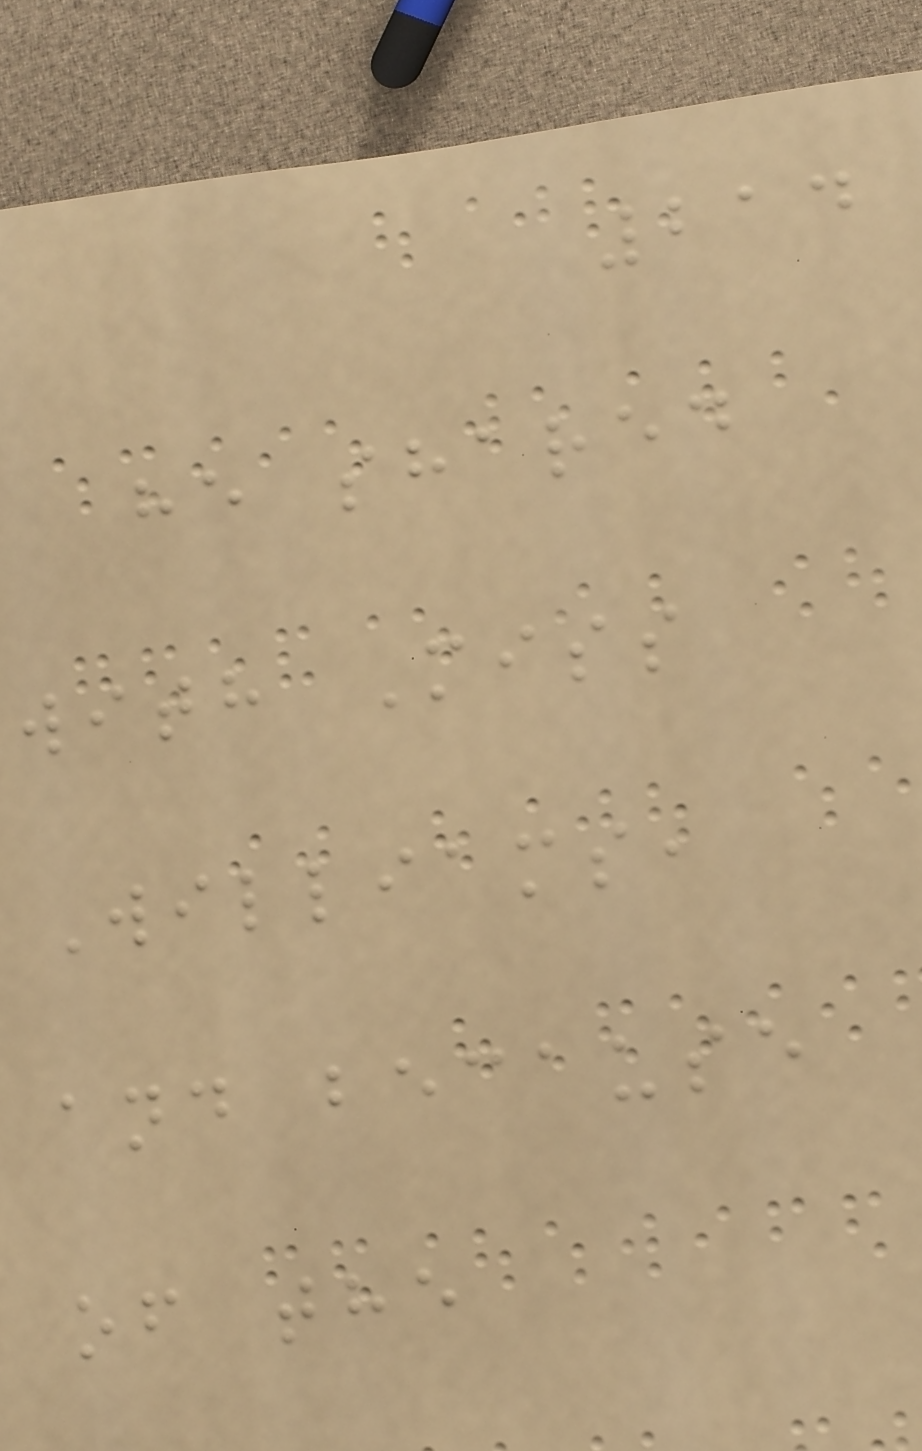214
he shared
with Miss
Williams,
and because
of the
